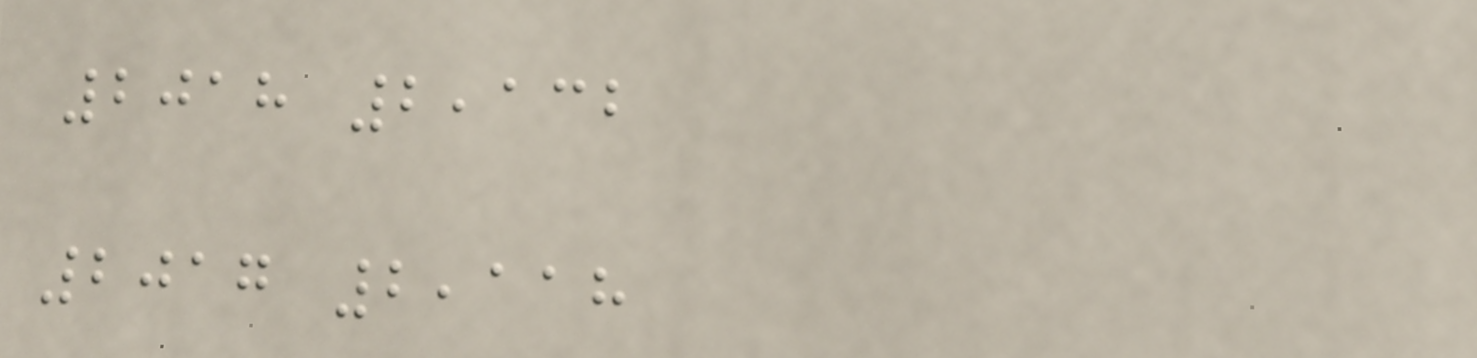2018 2,132
2017 2,118
